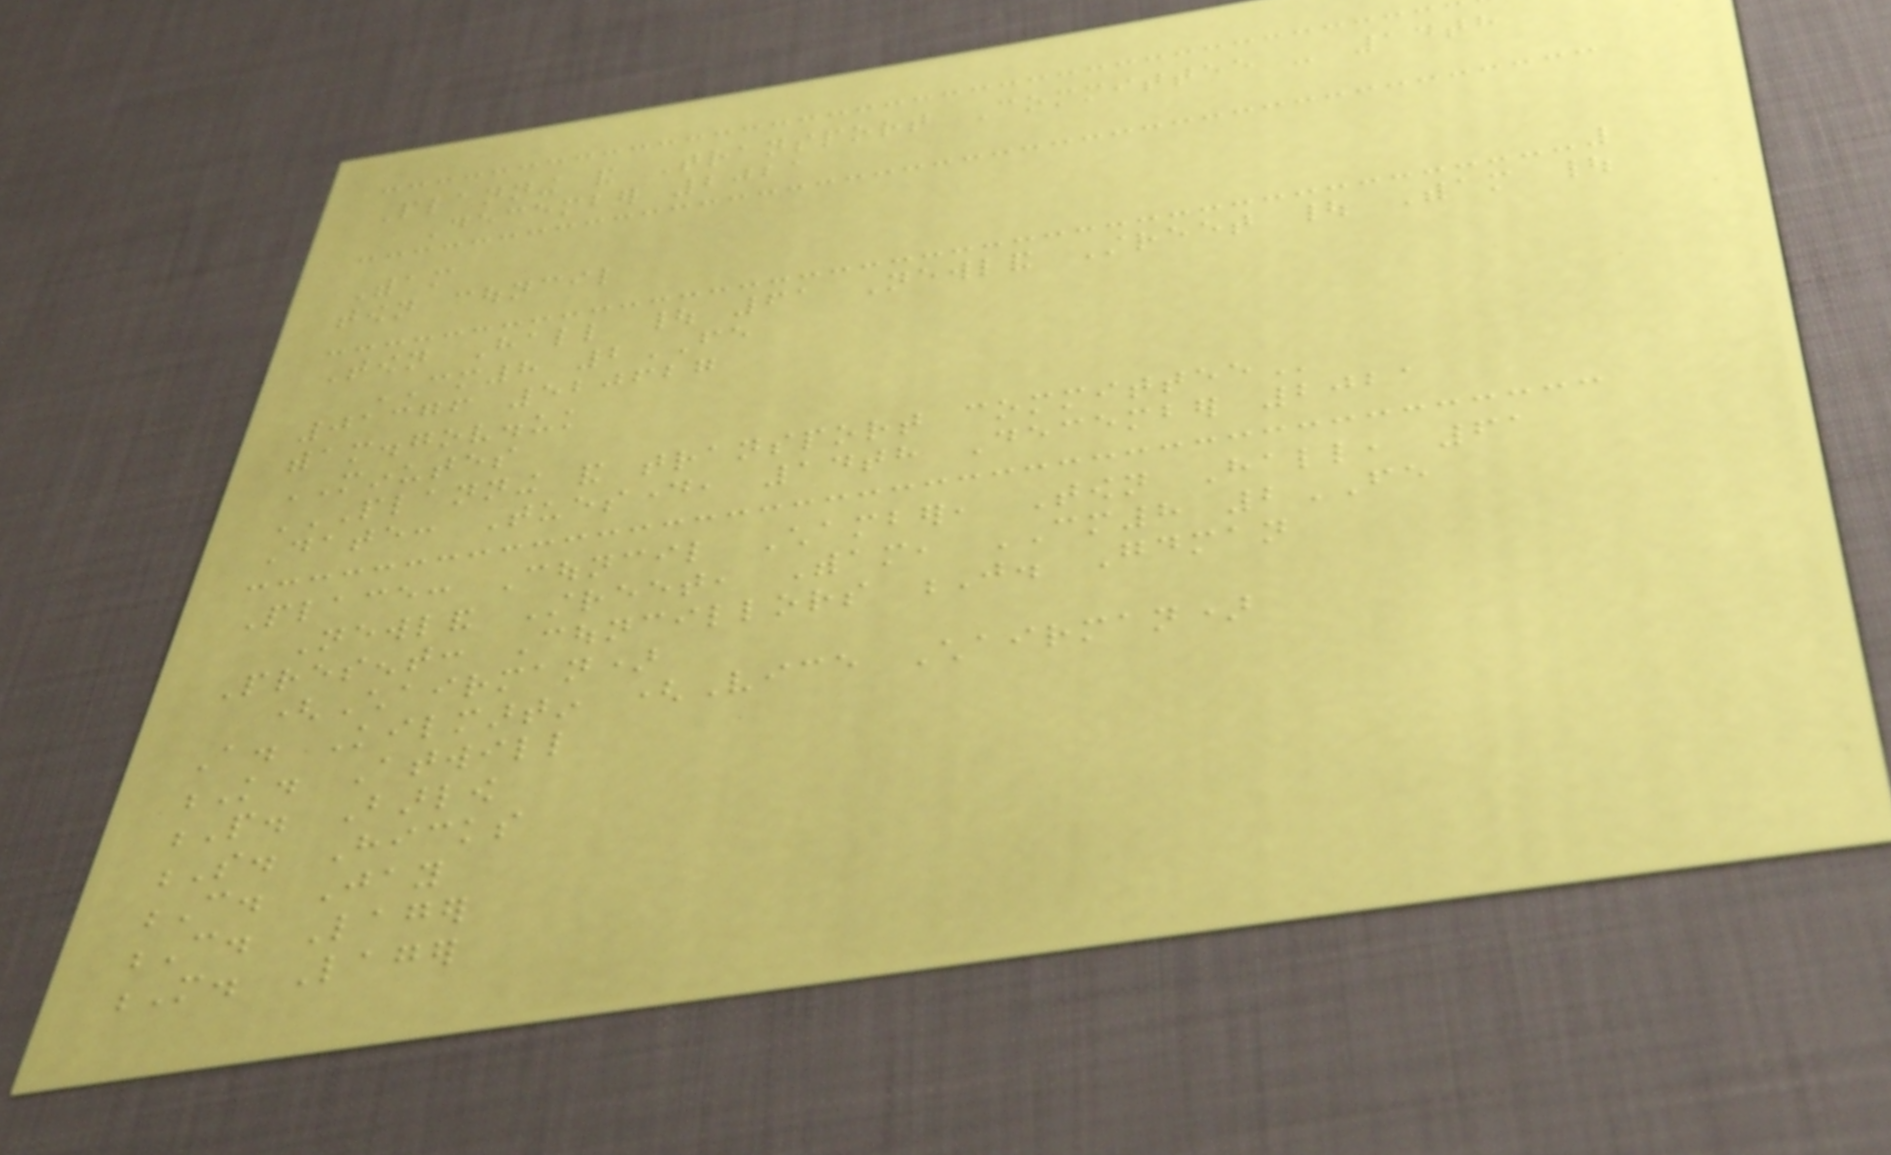Planning and Transport Committee - 14th
December 2021
Witham
town council
Town Hall | 61 Newland Street | Witham |
CM8 2FE
01376 520627
witham.gov.uk
MINUTES
PLANNING AND TRANSPORT COMMITTEE
Date: Tuesday, 14th December 2021
Place: Council Chamber, Town Hall, 61
Newland Street, Witham, CM8 2FE
Present: Councillors J. Goodman
(Chairman)
A. Kilmartin (Vice Chairman)
K. Atwill
P. Barlow
S. Hicks
C. Jay
C. Lager
M. Lager
